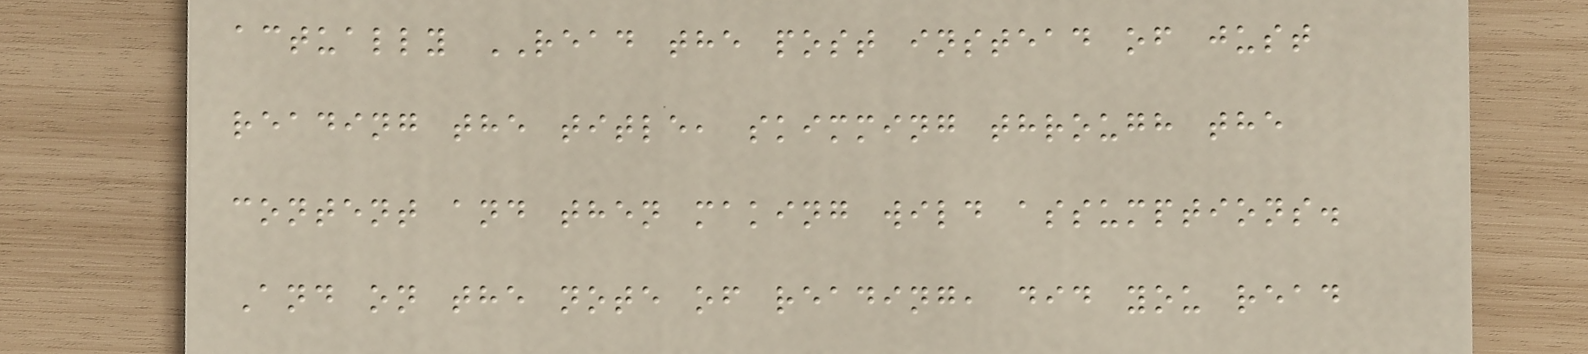actually READ the post instead of just
reading the title, skimming through the
content and then making wild assumptions.
And on the note of reading, did you read
